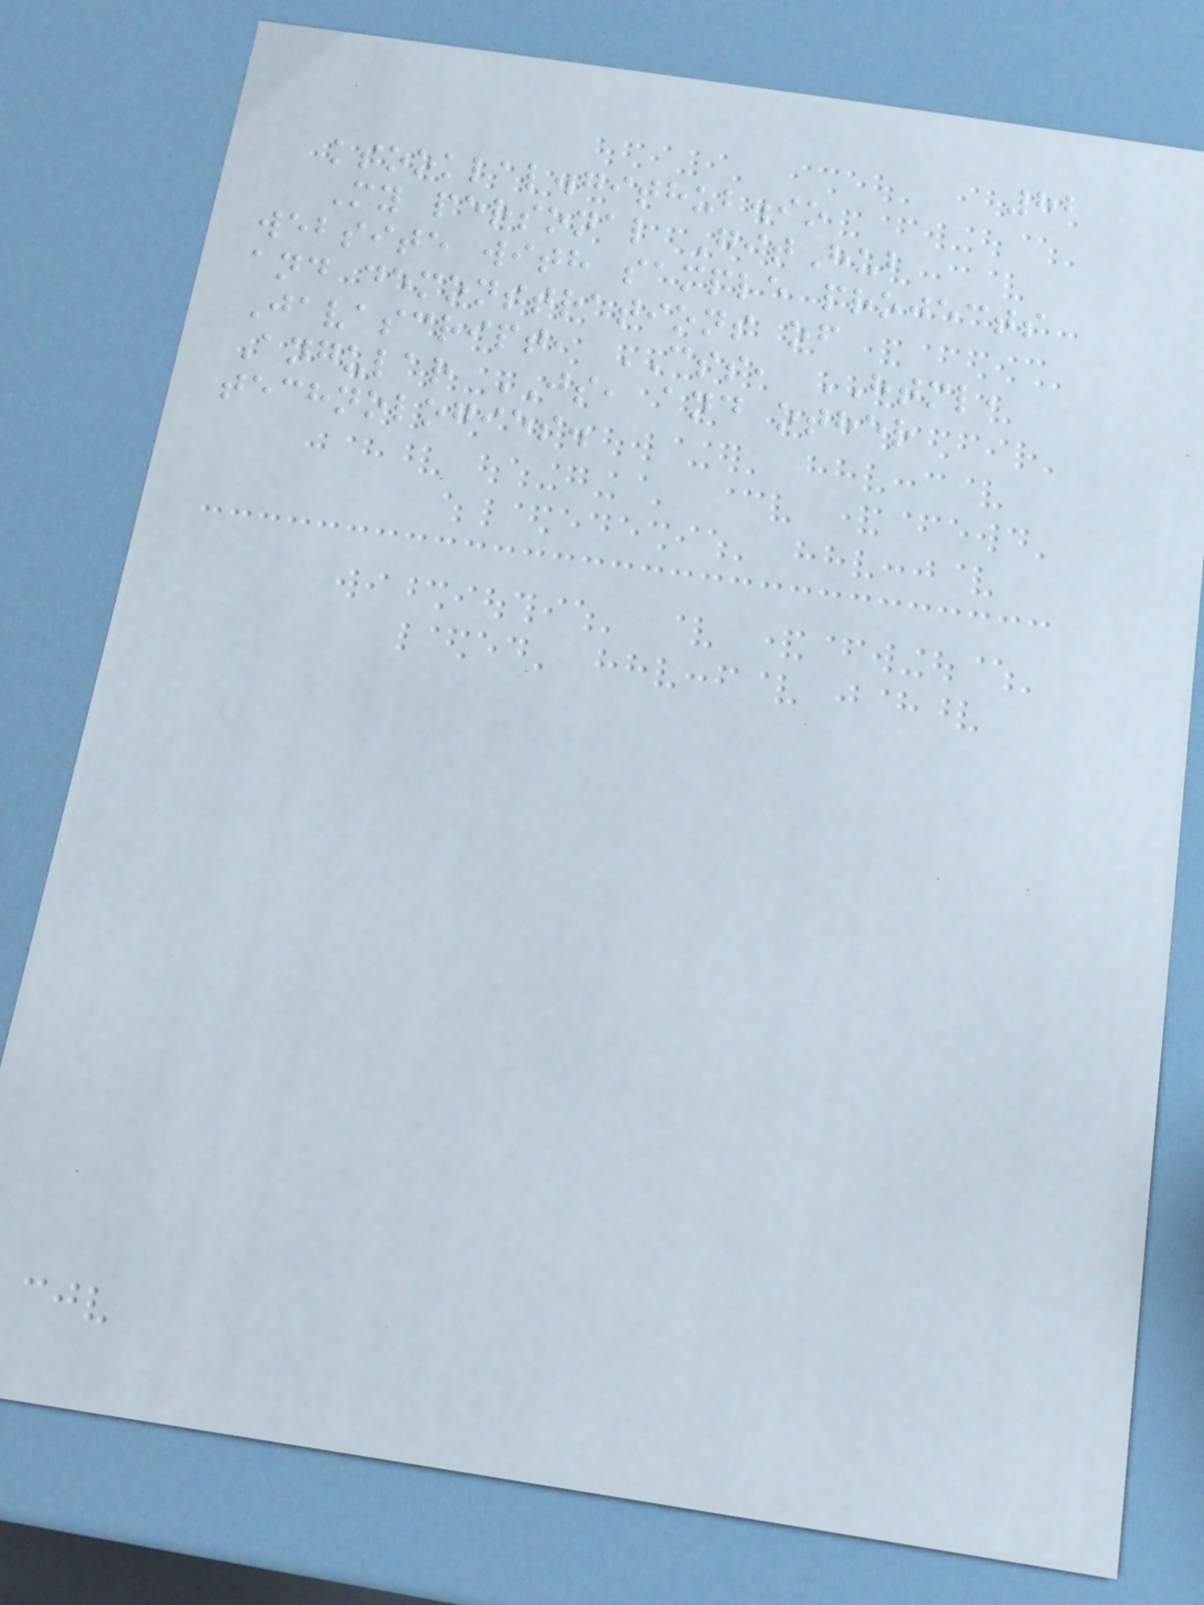82
ksooklal.github.io
My personal GitHub
website with sample projects
and demonstrations of
Javascript, CSS, HTML,
Angular JS, and other
technologies.
